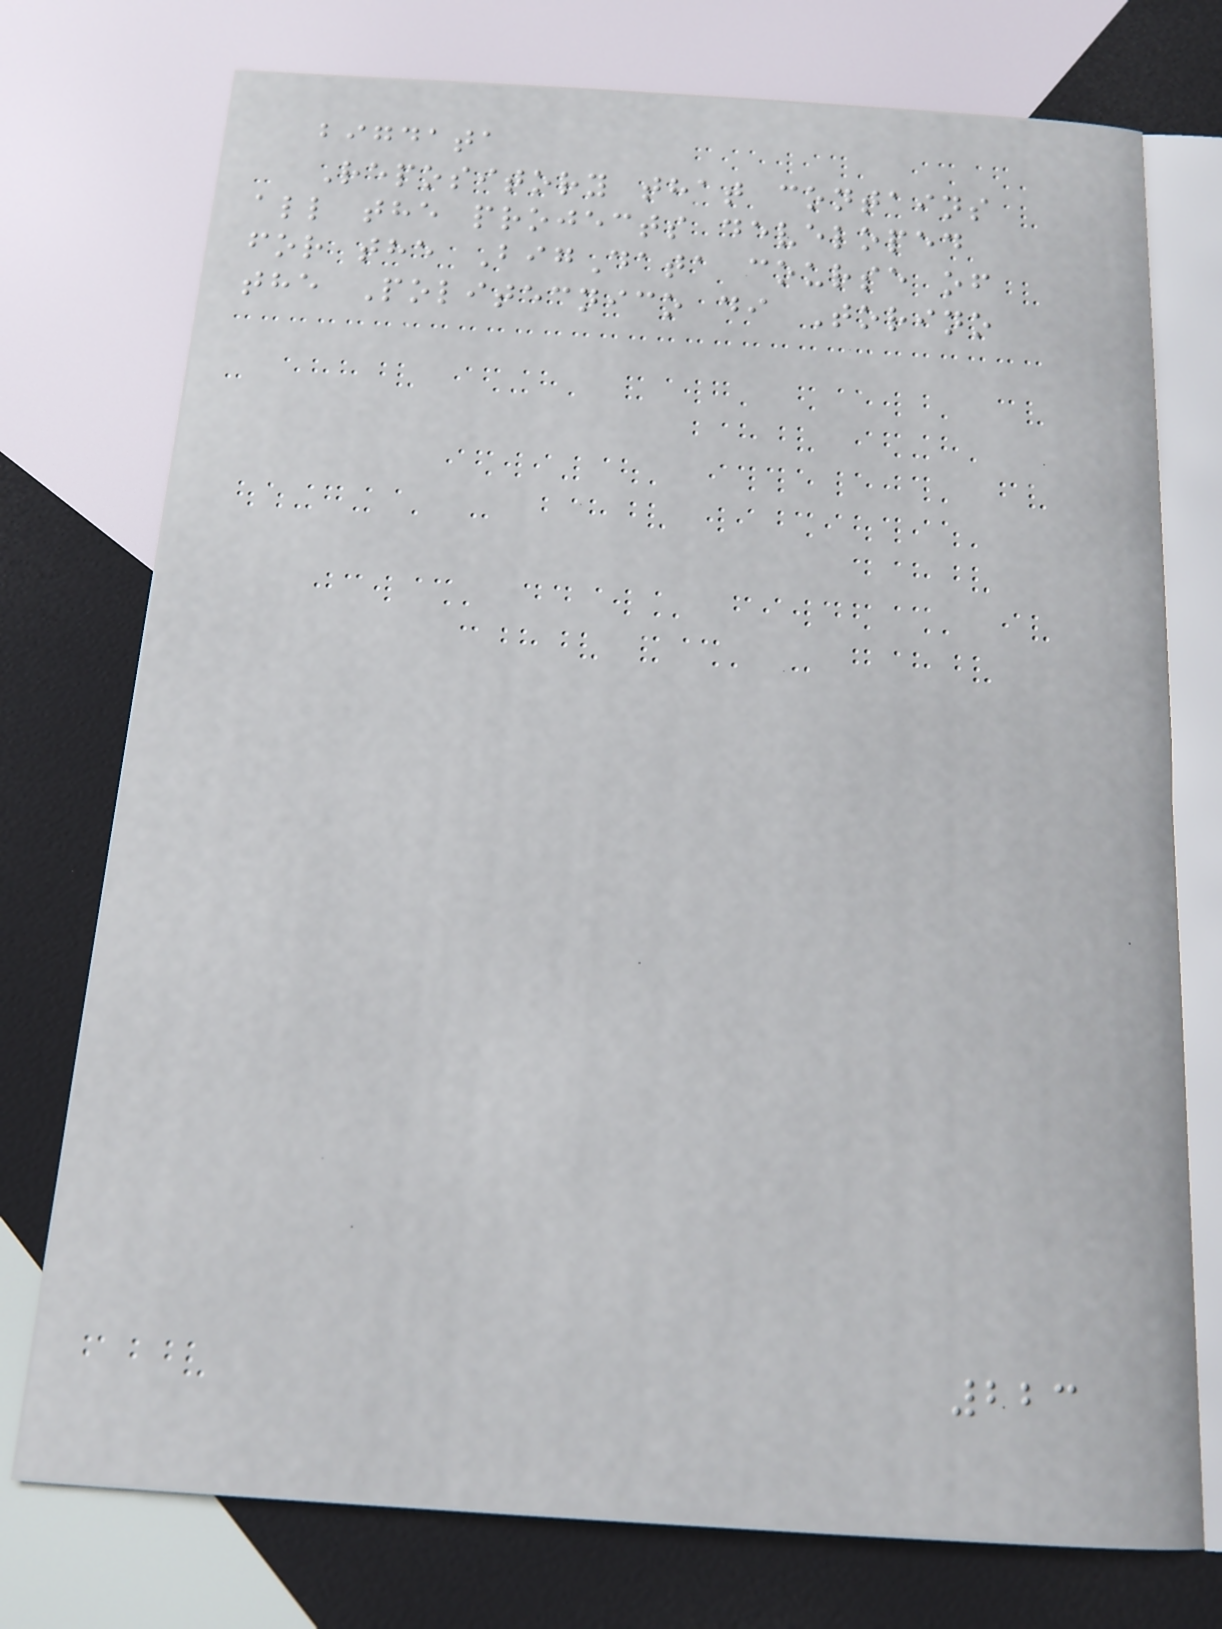bigdata
Repository that contains
all the projects developed
for the BigData course of
the Politecnico di Torino
223
